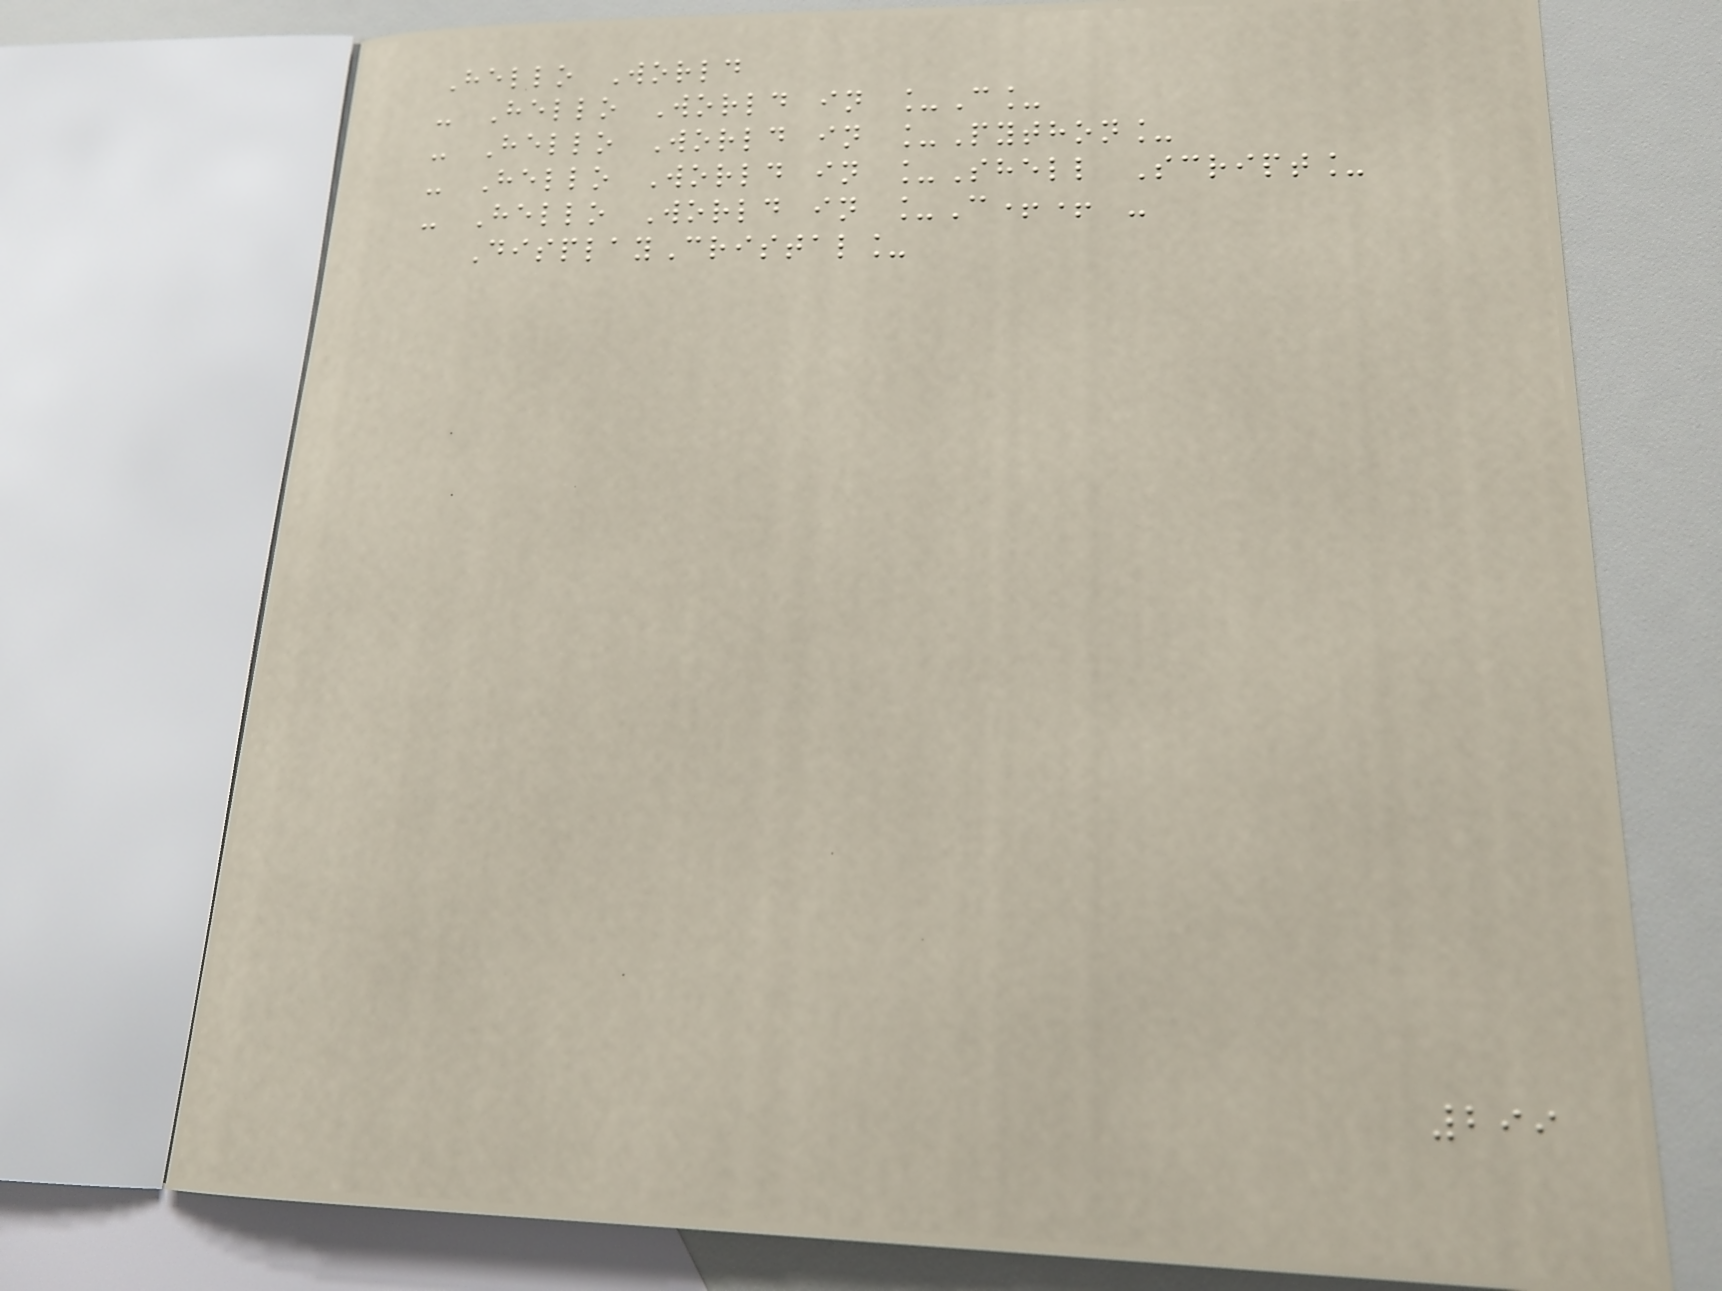Hello World
- Hello World in _C_
- Hello World in _Python_
- Hello World in _Shell Script_
- Hello World in _C++ -
DisplayCristal_
299
